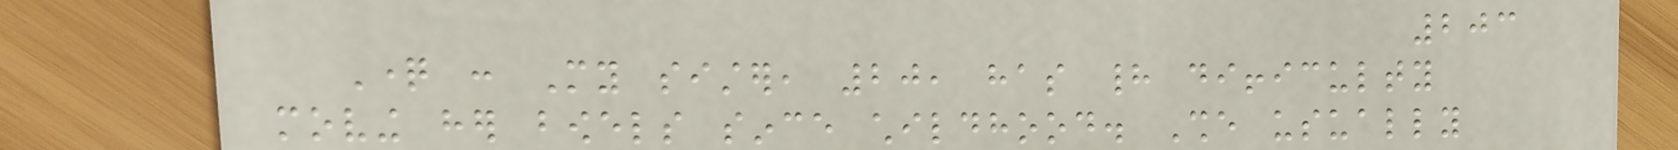203
Question : My sister, 20, has had difficulty
moving her bowels since childhood. She usually
